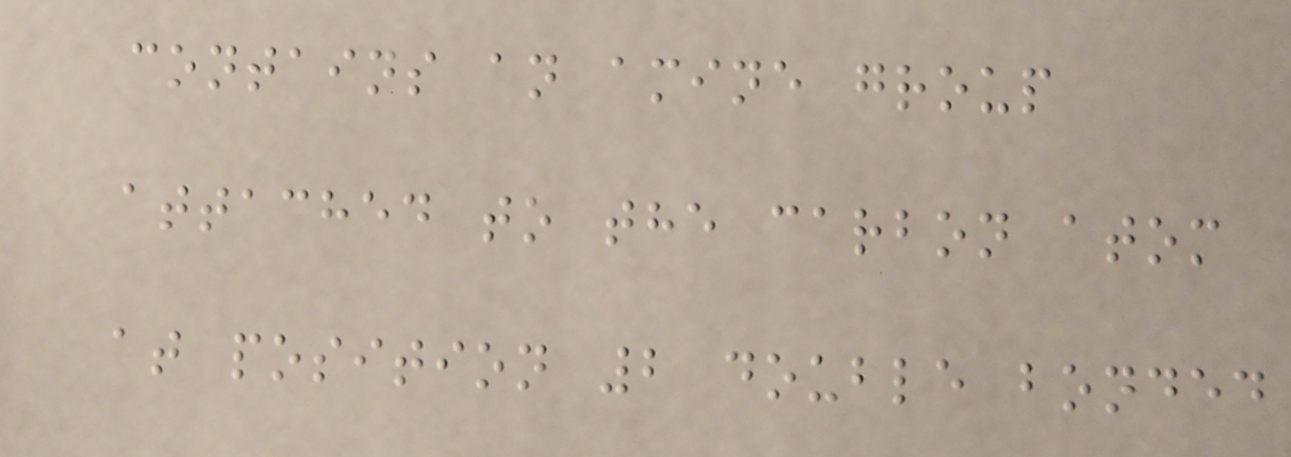contains an amine group
attached to the carbon atom
at position 2 double bonded
